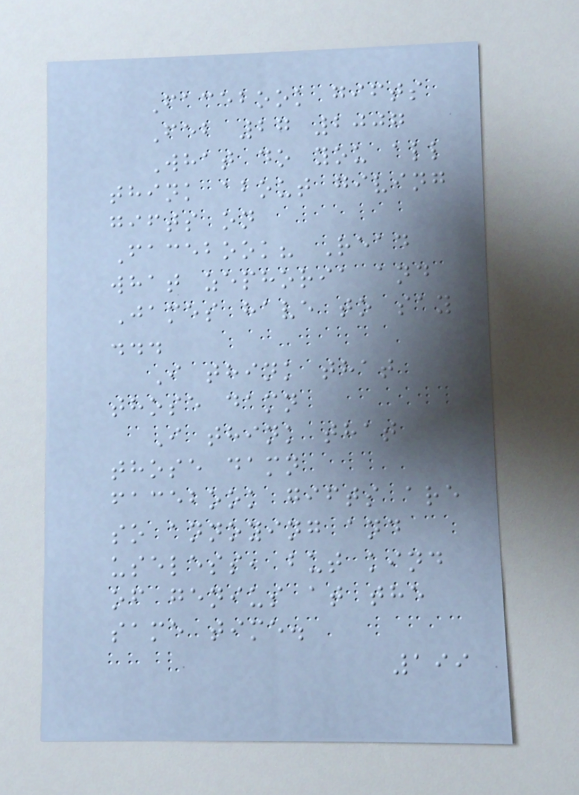Facebook gifts
Feb 27 2007
What do you all
think about giving
gifts on
Facebook? Read
what zephoria and
James have to say
...
I think that
those damn
I think that
those damn
facebook gifts are
so annoying and
useless, but kind
of genius at the
same time.
199
